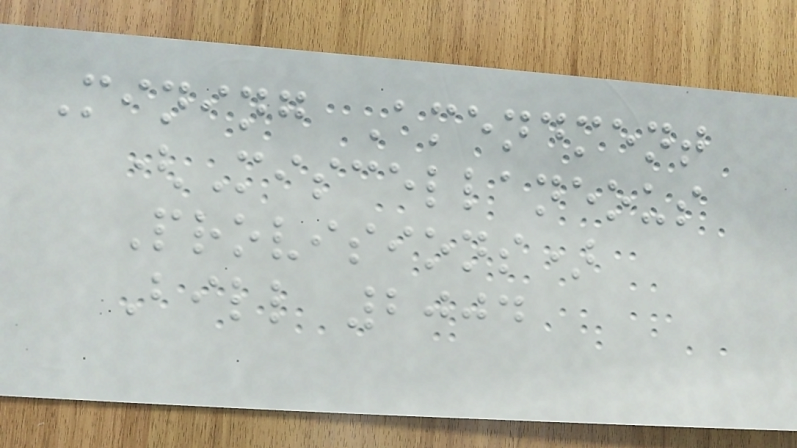Mining Amendment
(Miscellaneous
Provisions)
Bill 2004
